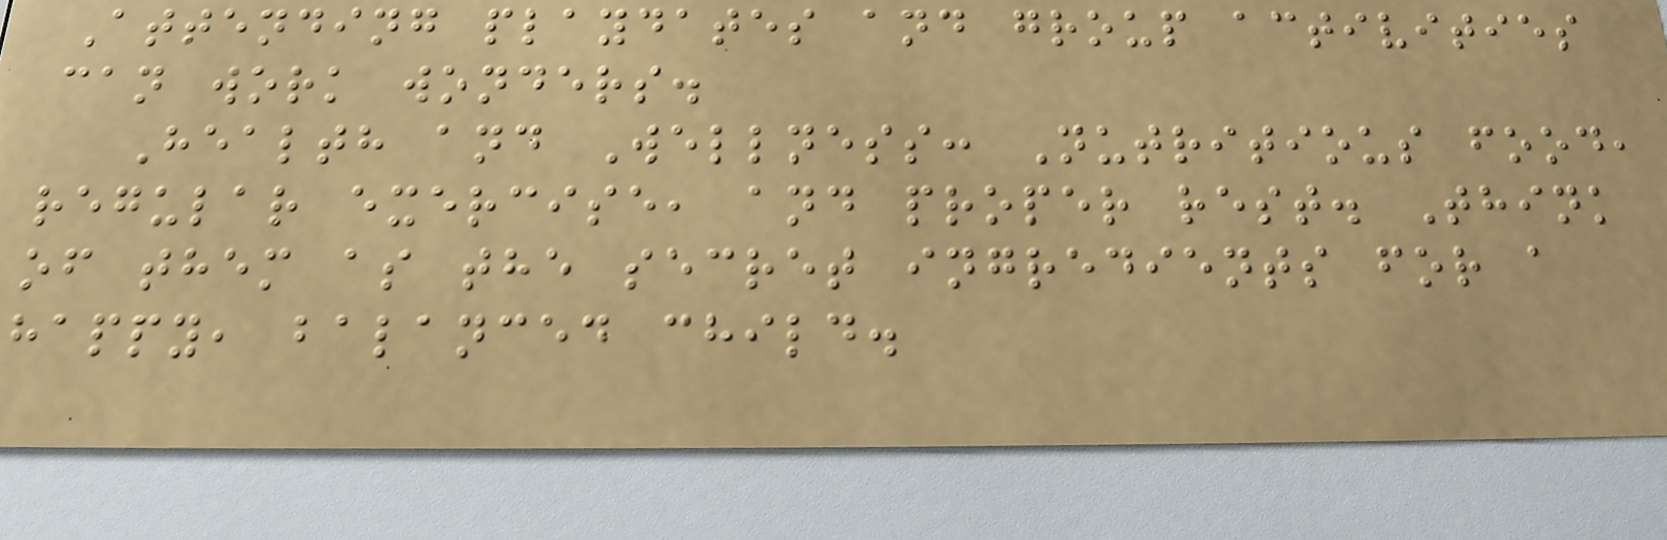Attending playdates and group activities
can work wonders.
Health and Wellness: Nutritious food,
regular exercise, and proper rest. Think
of them as the secret ingredients for a
happy, balanced child.
